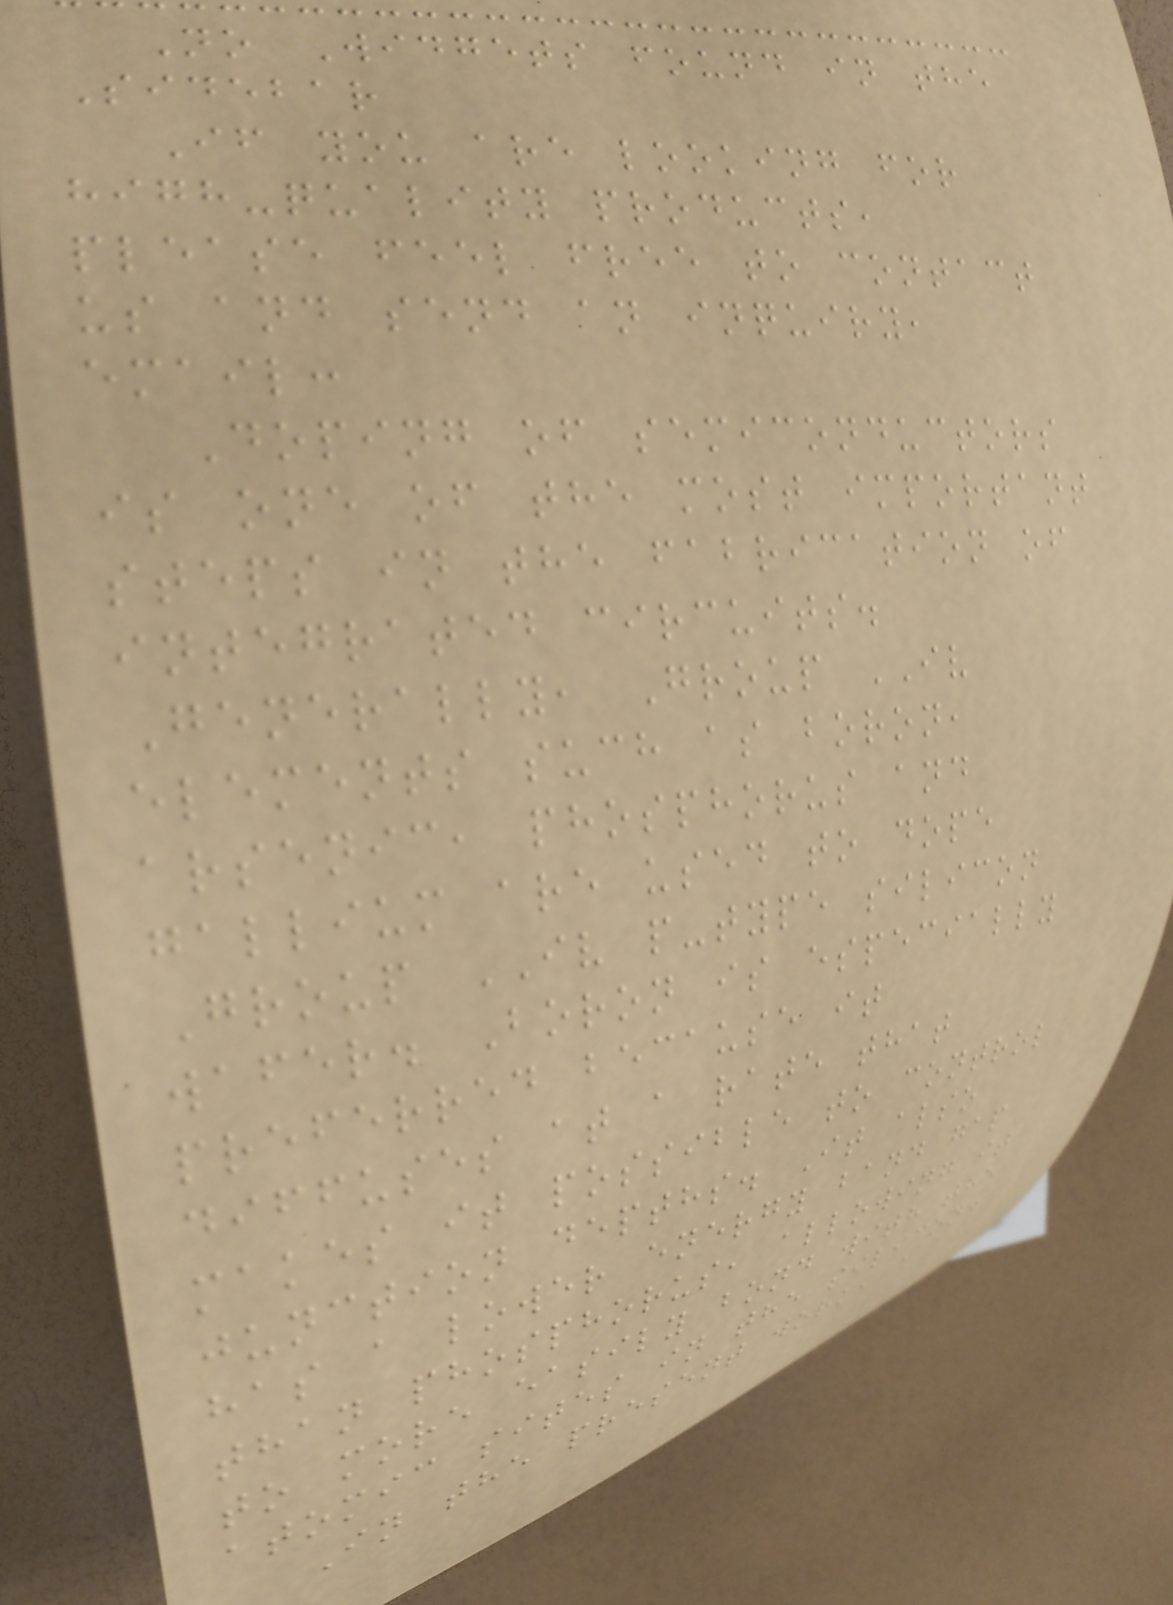No Widgets found in the
Sidebar
If you are looking for
high-quality products,
please feel free to contact
us and send an inquiry,
email:
Doping of semiconductors
is one of the most important
steps in the fabrication of
integrated circuits.
Generally, Group IV
elements such as boron,
arsenic, phosphorus and
gallium are used to dope
Group IV p-type silicon
wafer. Boron is especially
preferred because it
diffuses at a rate that
makes it possible to control
junction depths. It also
has a lower energy band gap
than phosphorus, allowing it
to more easily bond with the
atomic sites in the silicon.
In the present work, a
